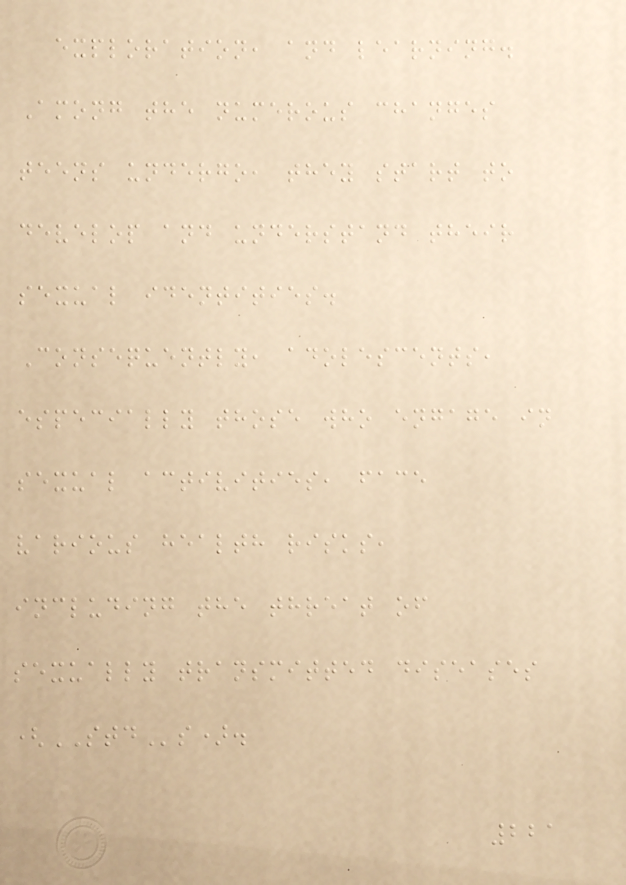exploration, and learning.
Among the numerous changes
teens undergo, they start to
develop and understand their
sexual identities.
Consequently, adolescents,
especially those who engage in
sexual activities, face
various health risks,
including the threat of
sexually transmitted diseases
(STDs).
221
